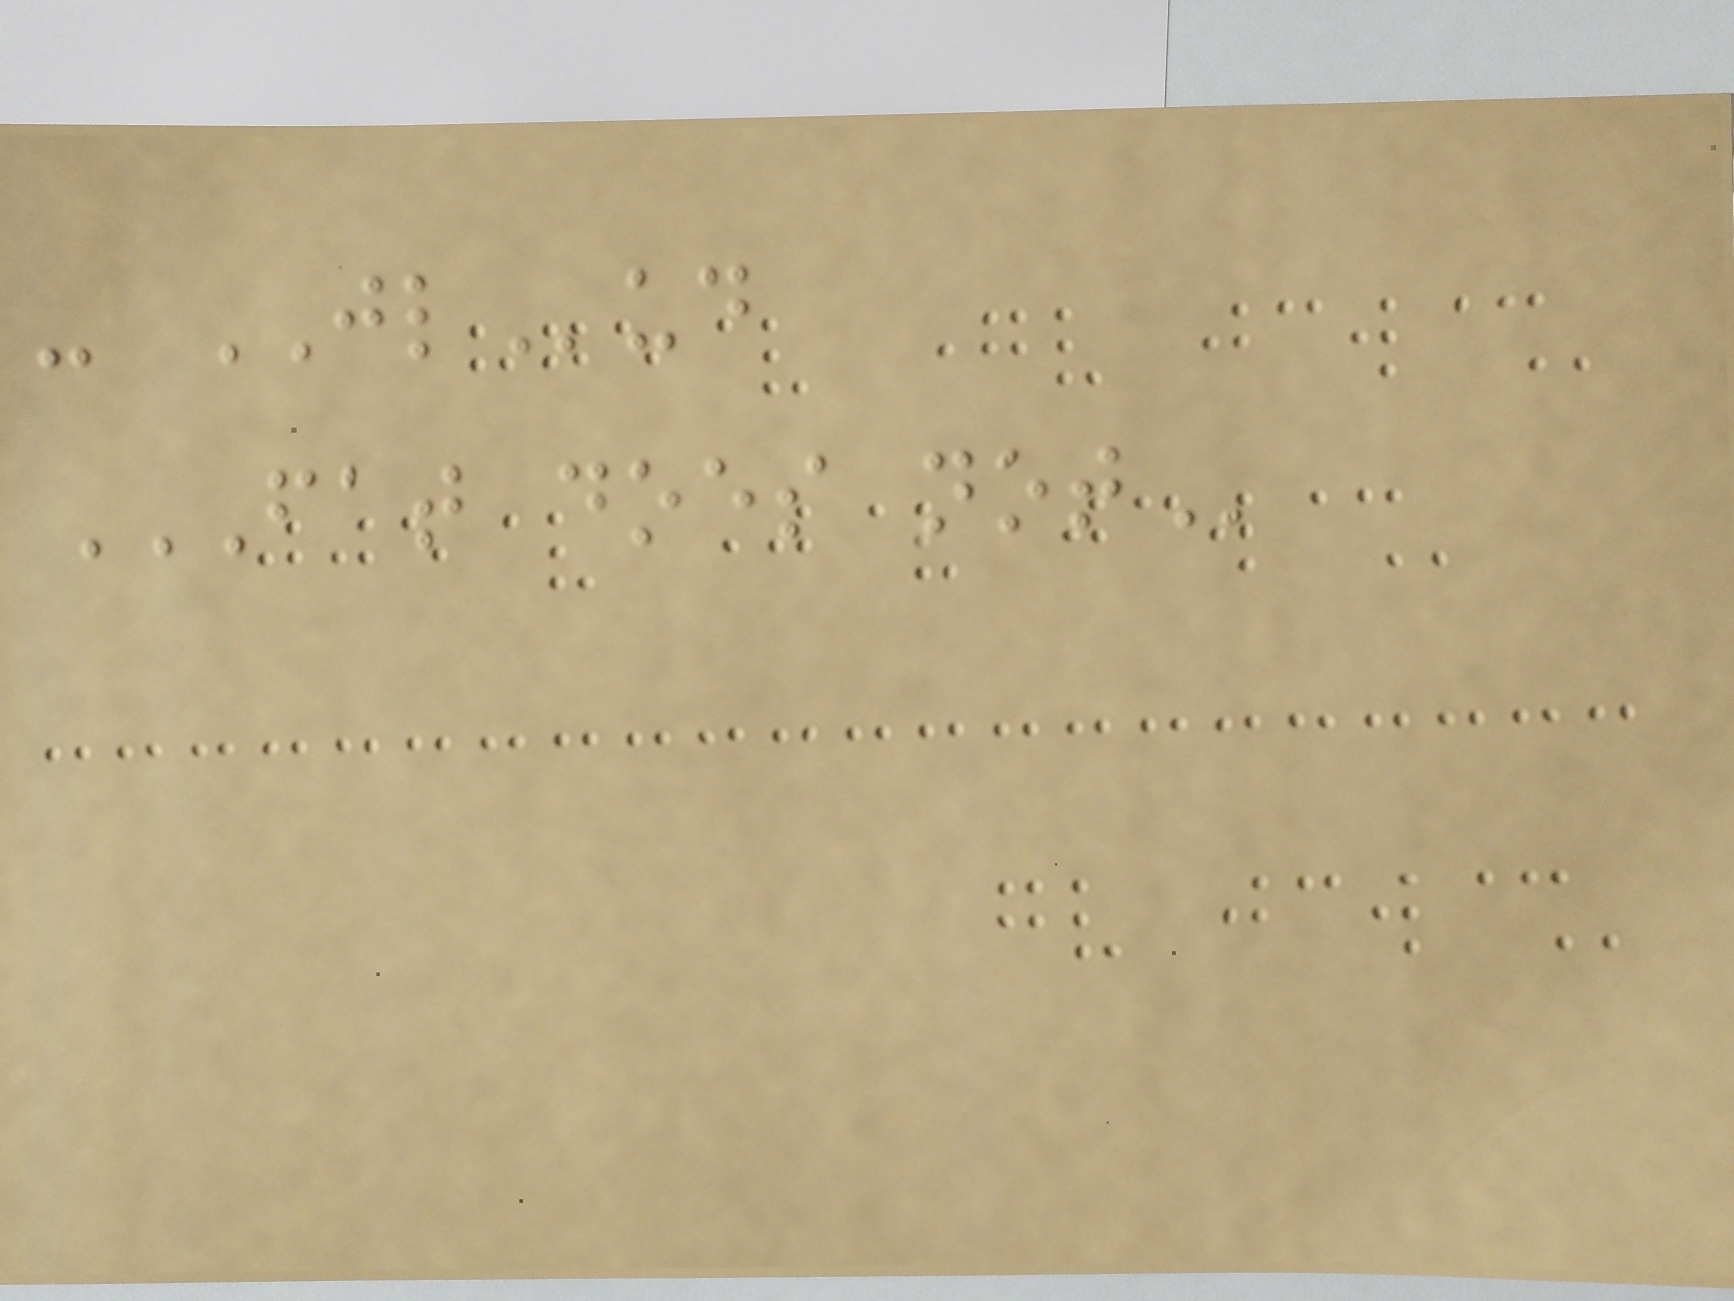- JLud
FAT DOES NOT
